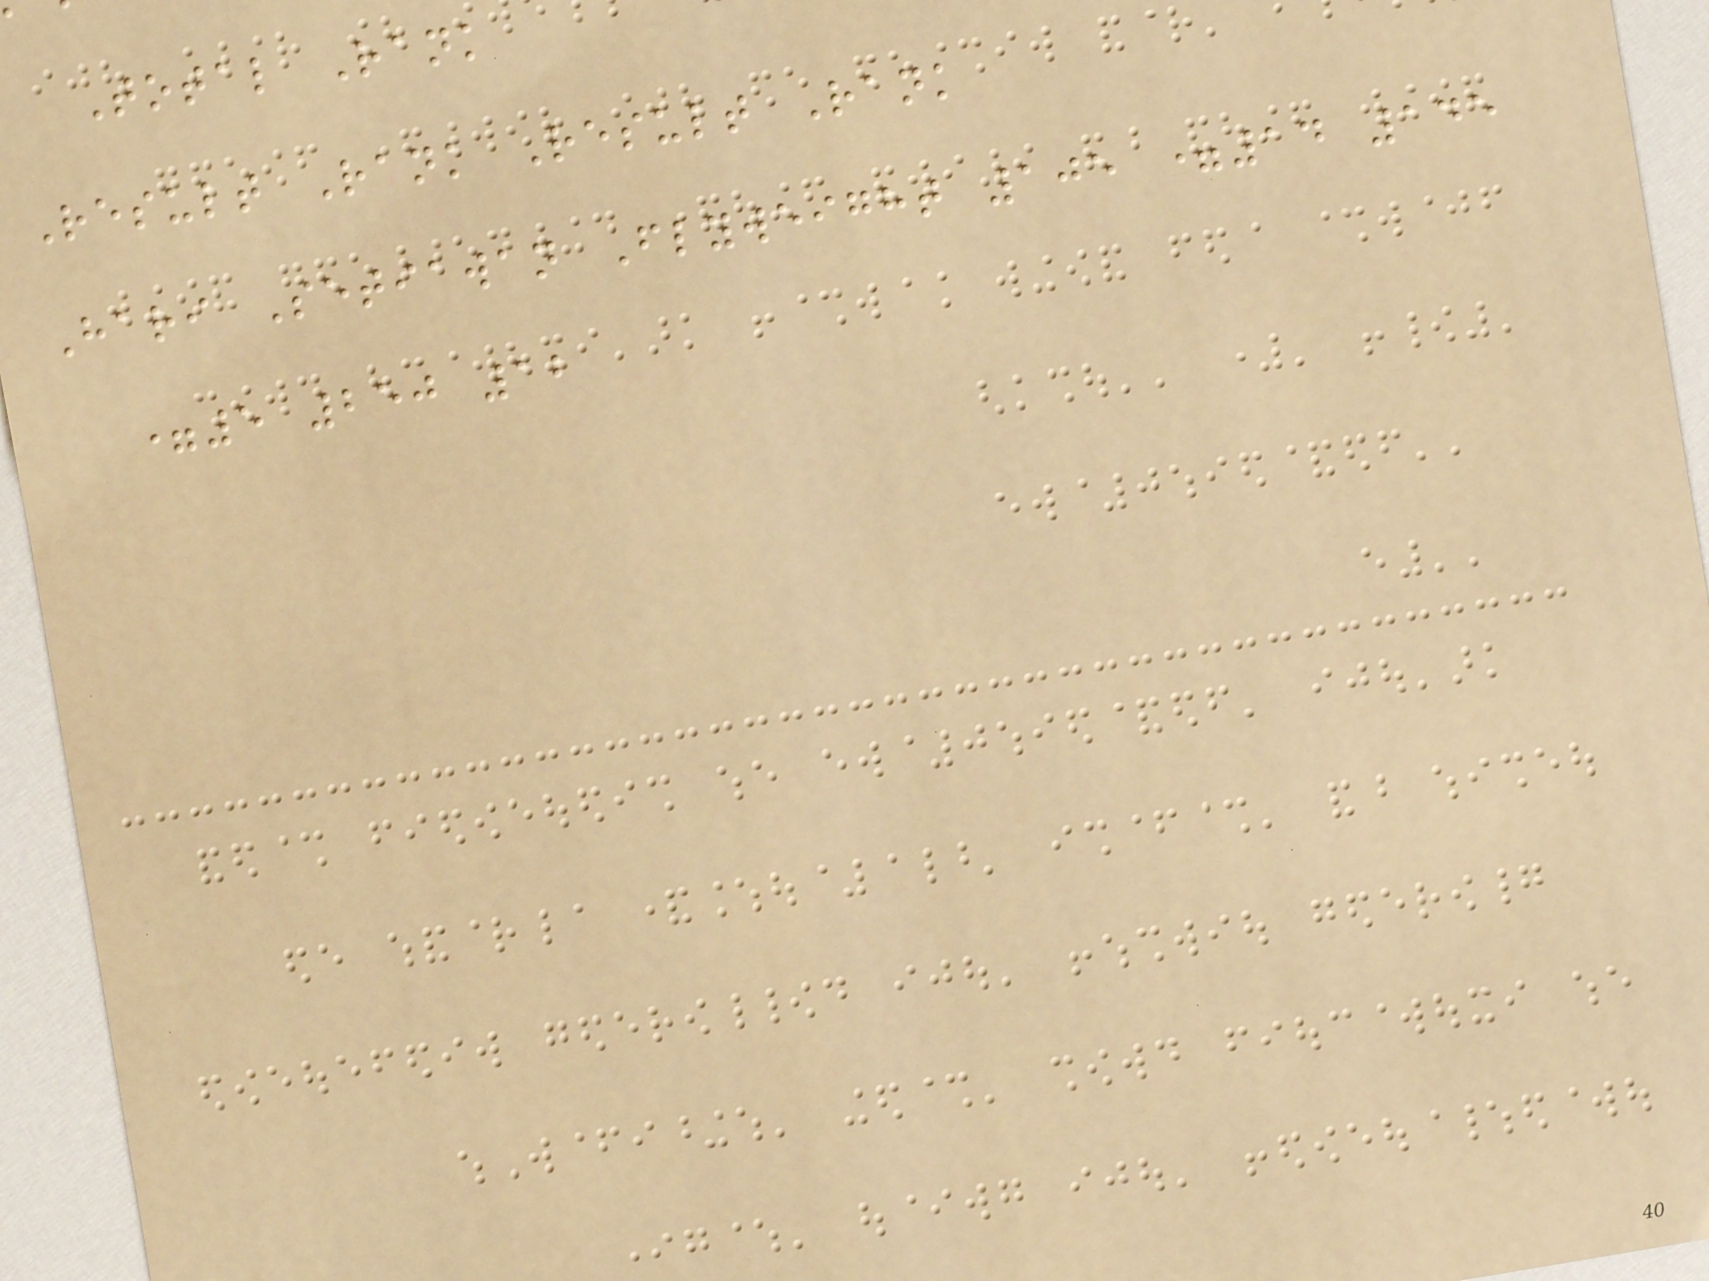Total Rank
Result Rank Result Rank
Hari Setiawan Flyweight 105 =14 145
=5 250 12
